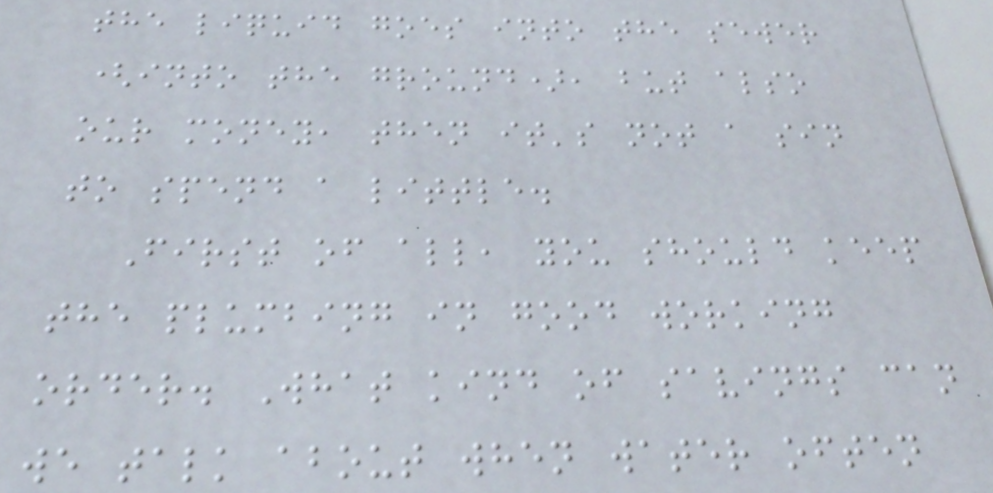the liquid goes into the sewer
(into the ground), but also
our money, then it's not a sin
to spend a little.
First of all, you should keep
the plumbing in good working
order. What kind of savings can
we talk about when water often
